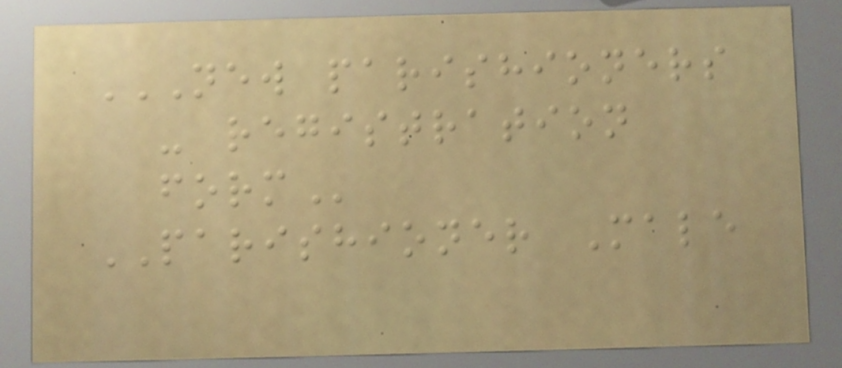NEW PARISHIONERS
- REGISTRATION
FORM
PARISHIONER Male
